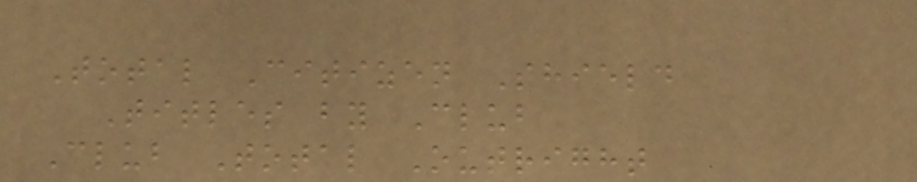Total Citizen Shield
Titles by Club
Club Total Outright
